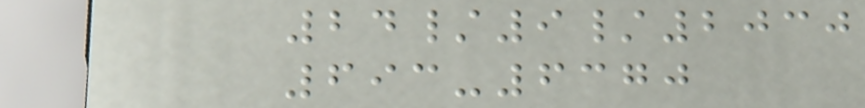24/9/2030
693-6370
